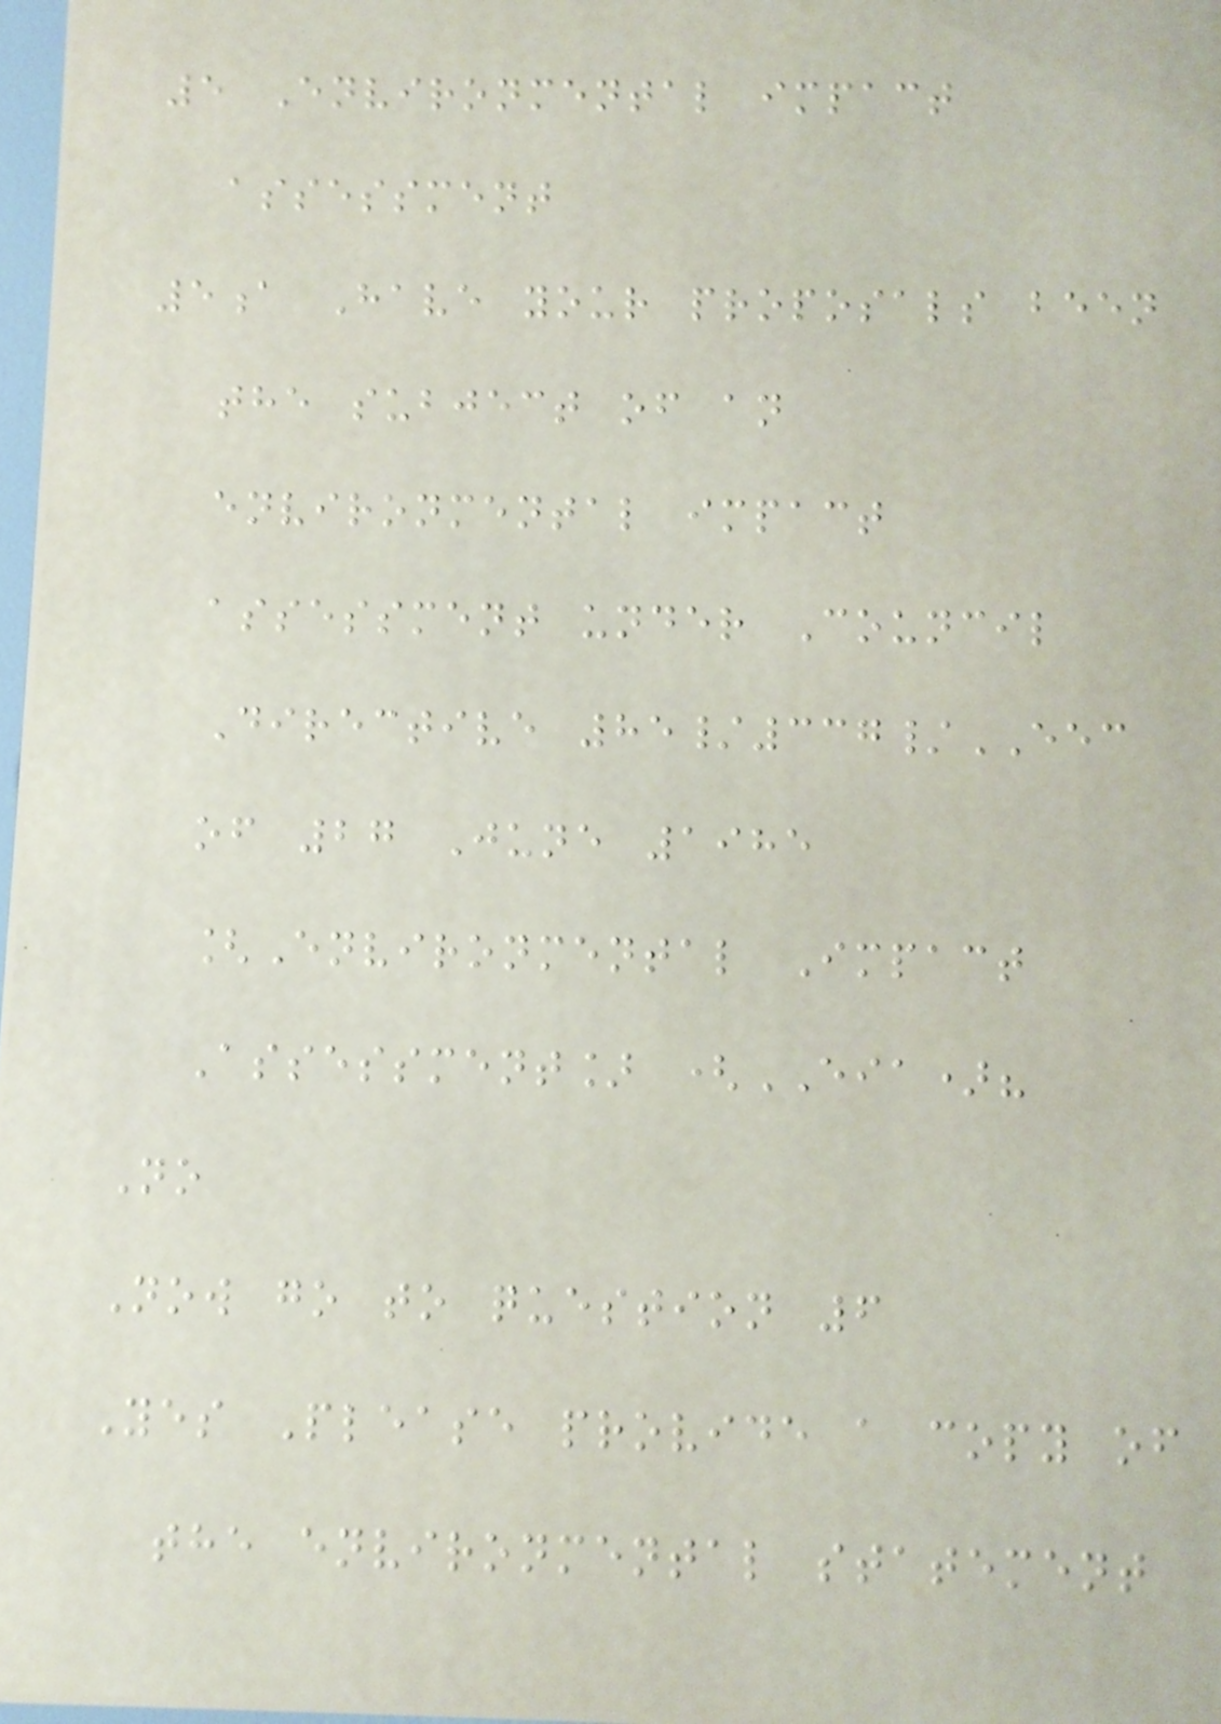5 Environmental impact
assessment
5a Have your proposals been
the subject of an
environmental impact
assessment under Council
Directive 85/337/EEC
of 27 June 1985
[Environmental Impact
Assessment] (EIA)?
No
Now go to question 6
Yes Please provide a copy of
the environmental statement
